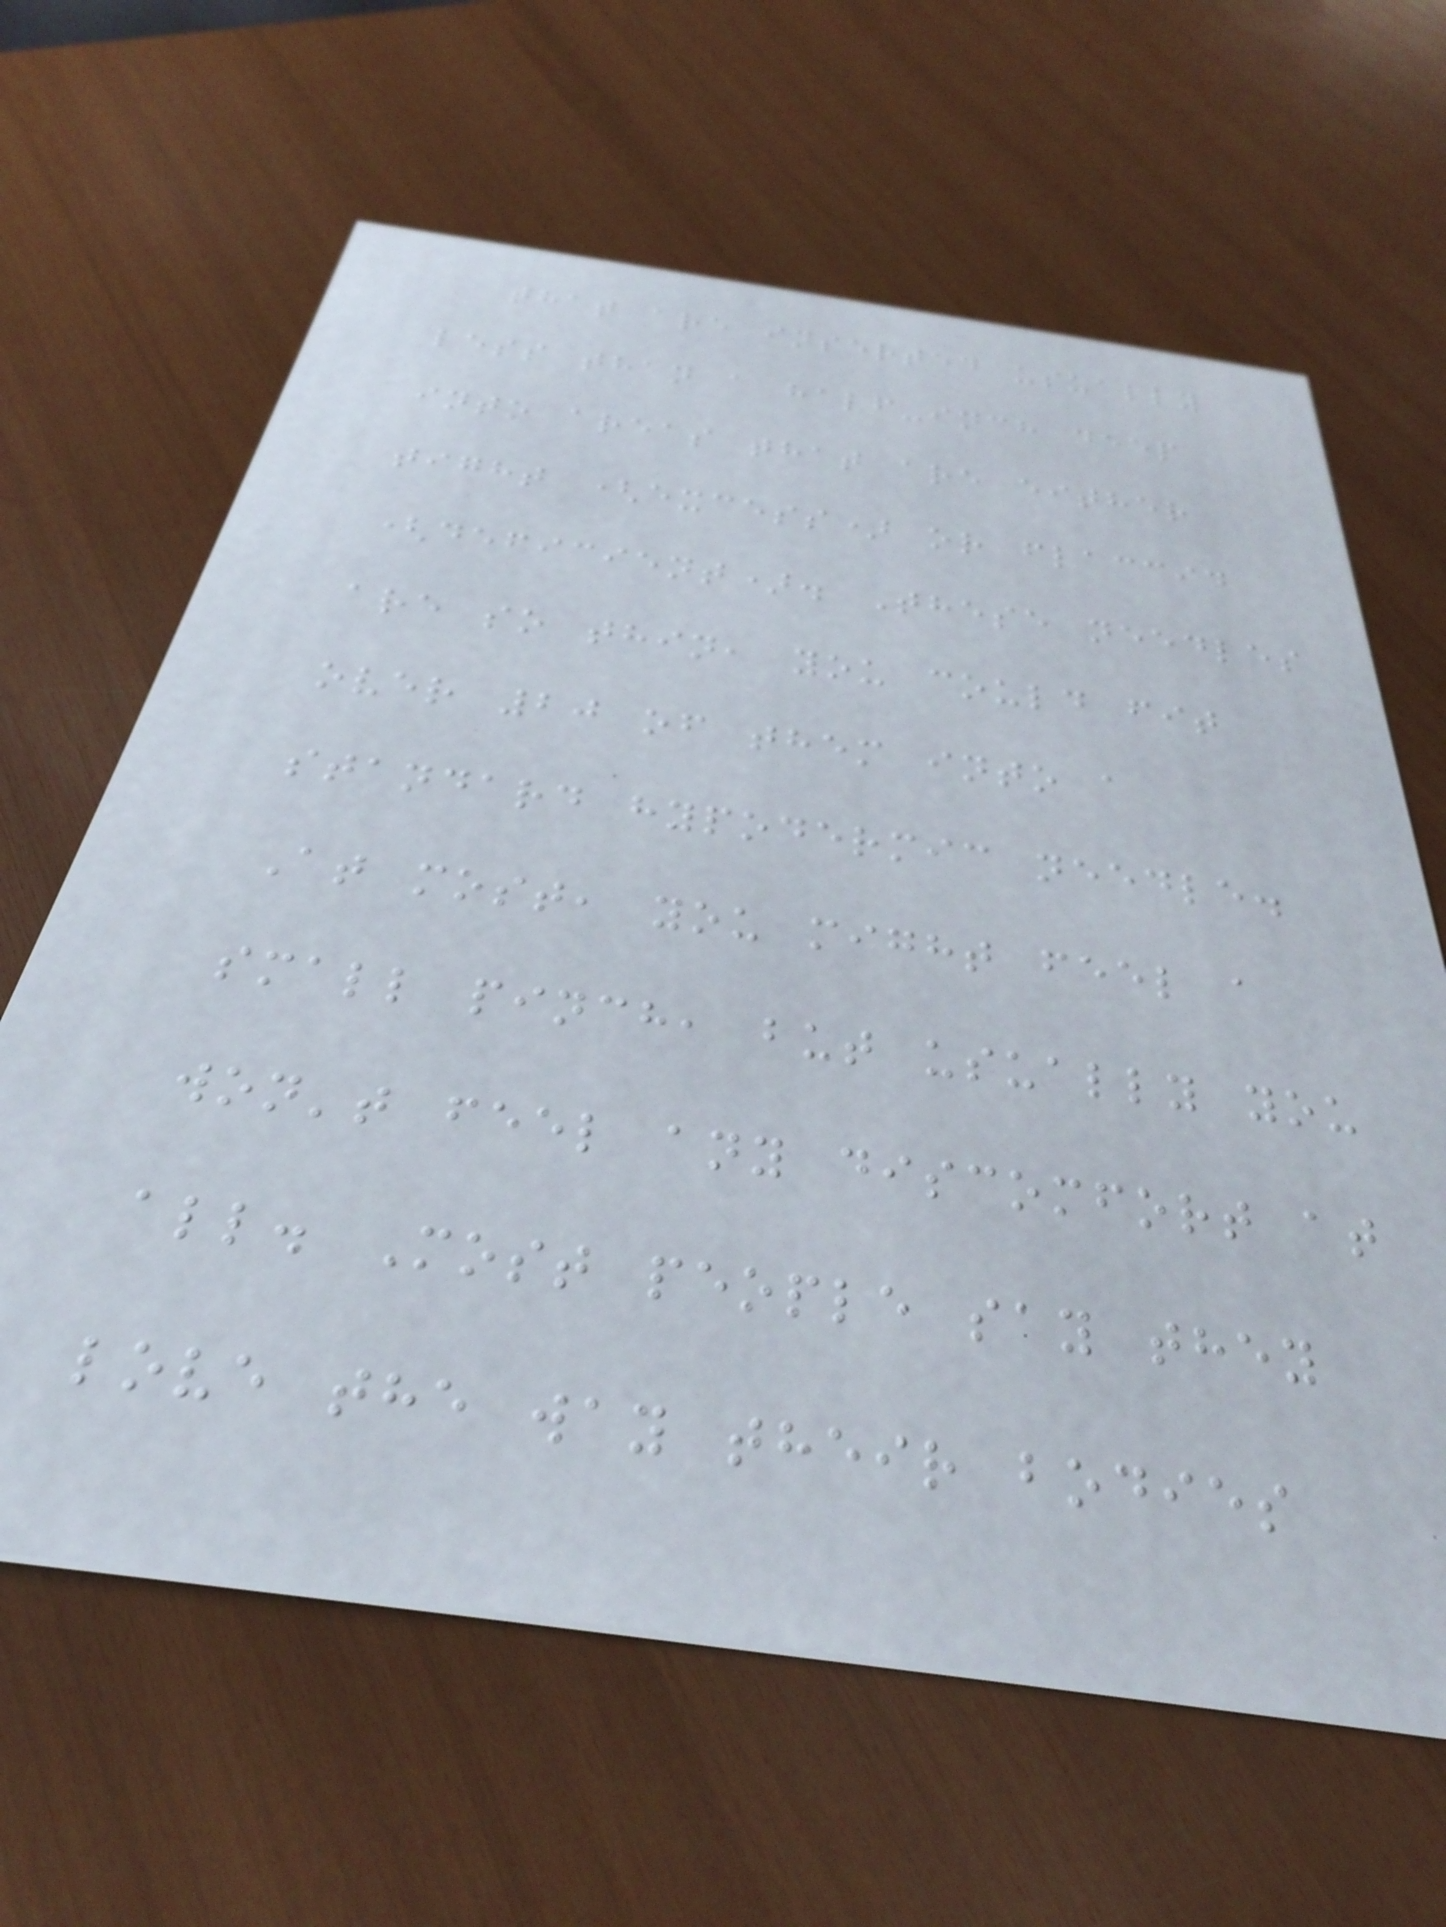that are inserted usually
less than a half-inch deep
into areas that are either
tight (excess) or flaccid
(deficient). These needles
are so thin, you could fit
over 20 of them into a
standard hypodermic needle.
At most, you might feel a
small pinch, but usually you
won't feel any discomfort at
all. Most people say they
love the way their bodies
